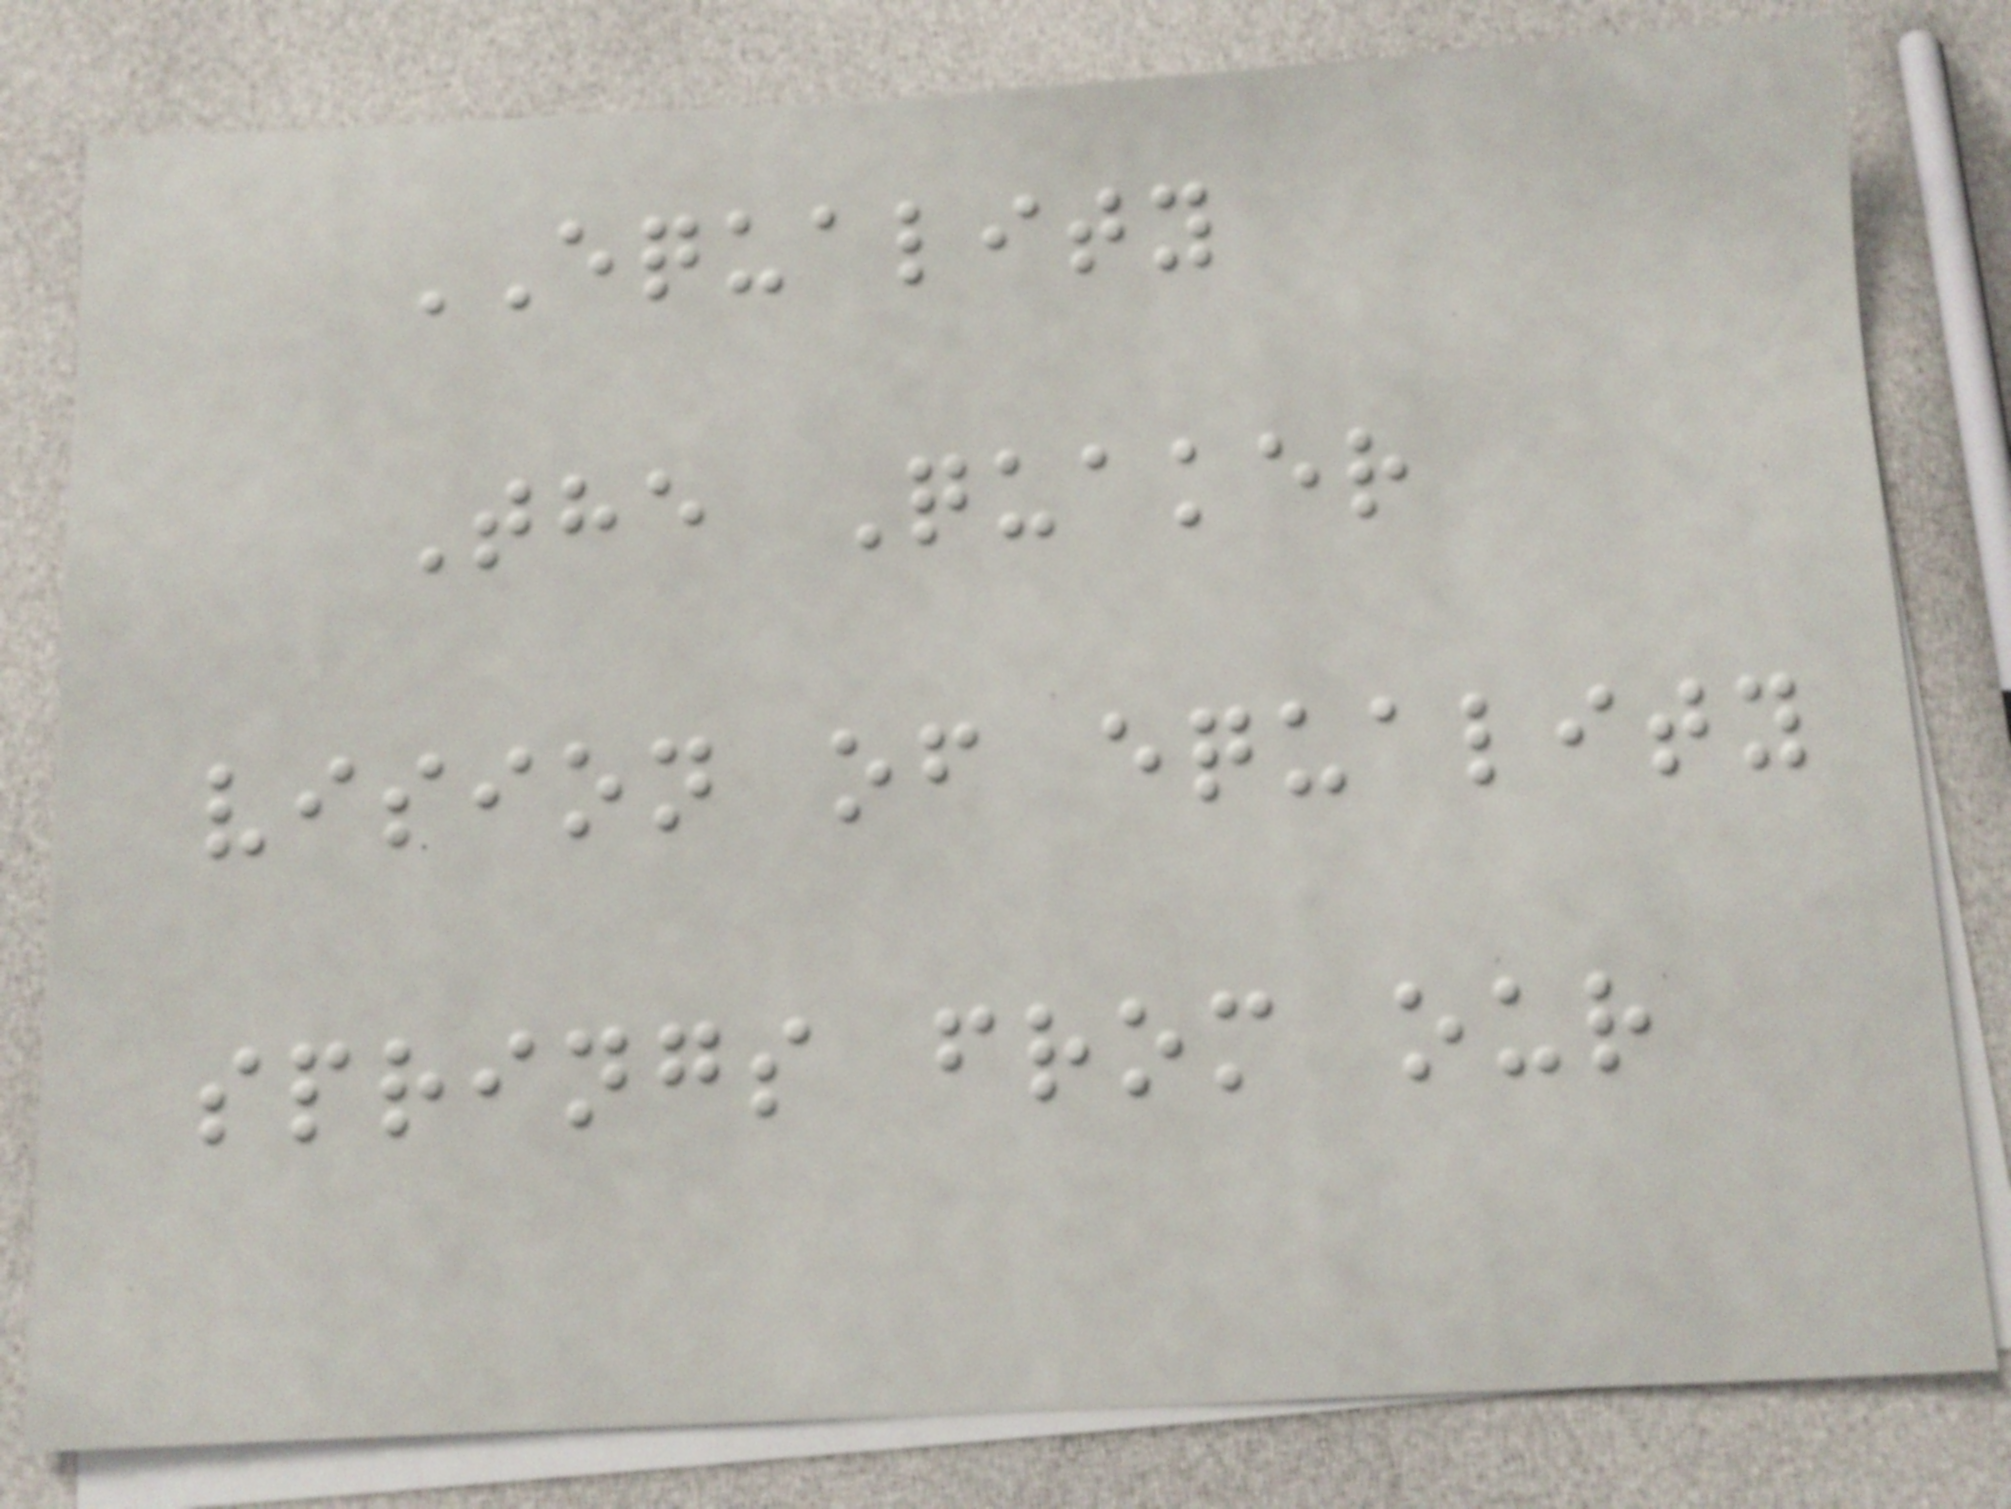EQUALITY
The Quaker
vision of equality
springs from our
